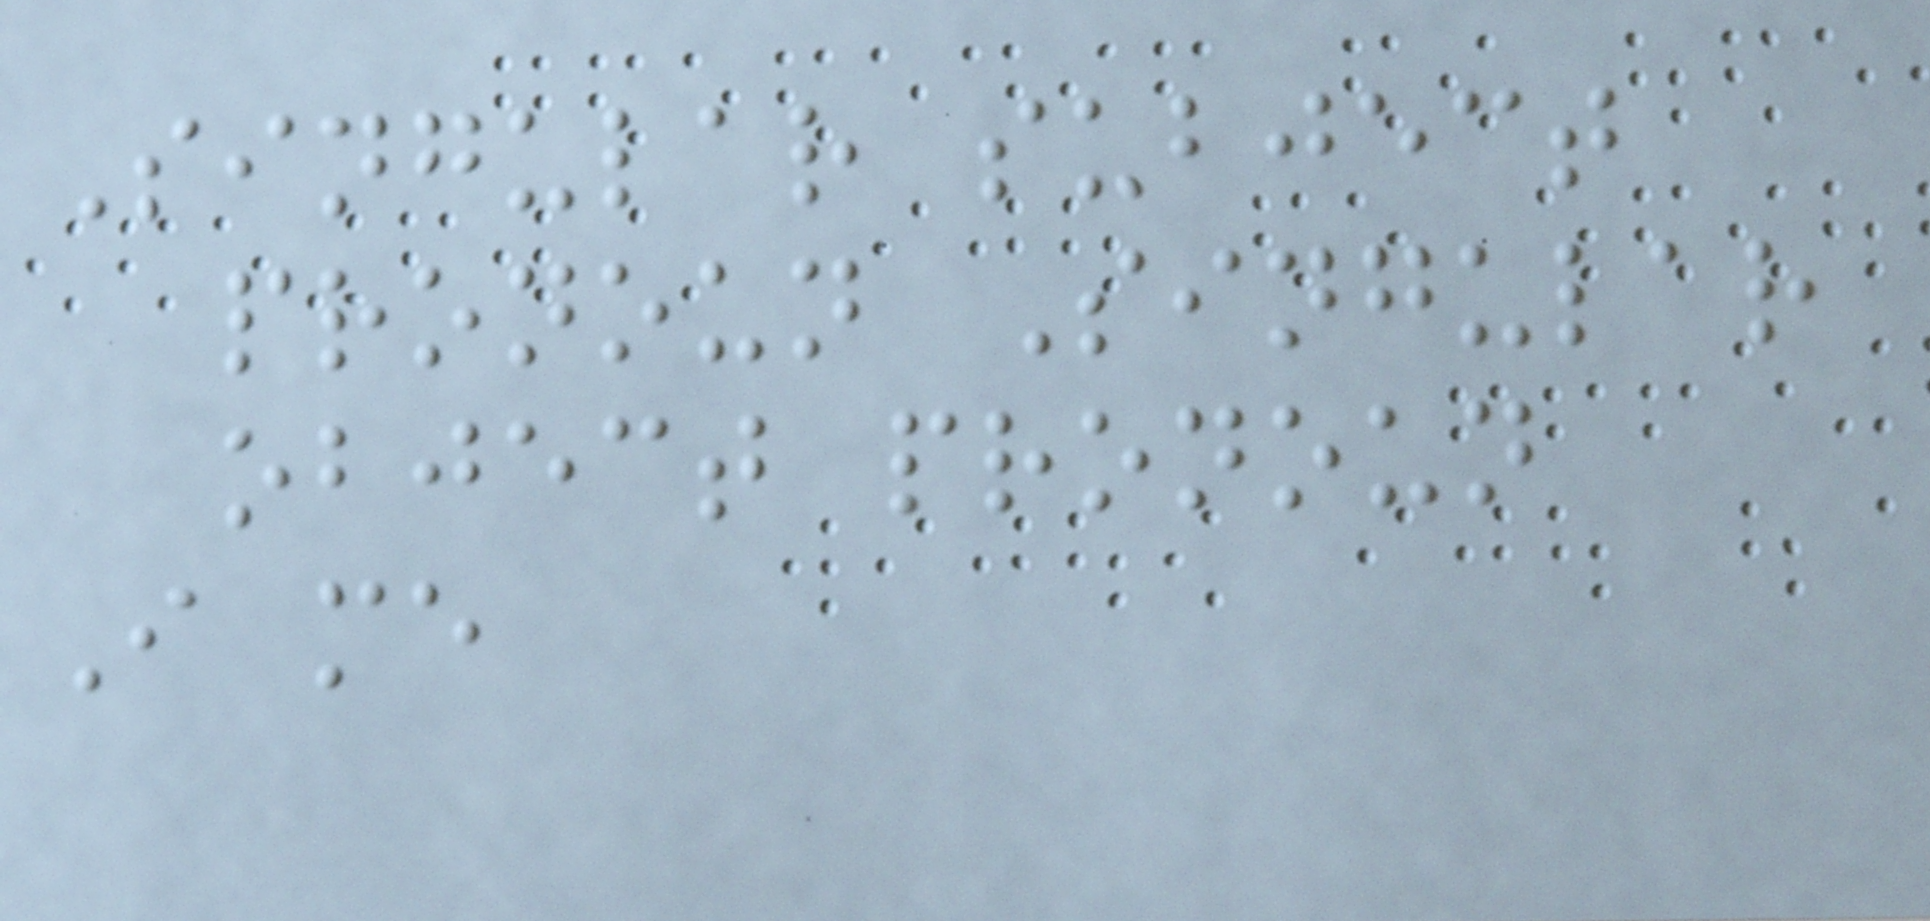Singular subject
pronoun Singular
object pronoun
I me
